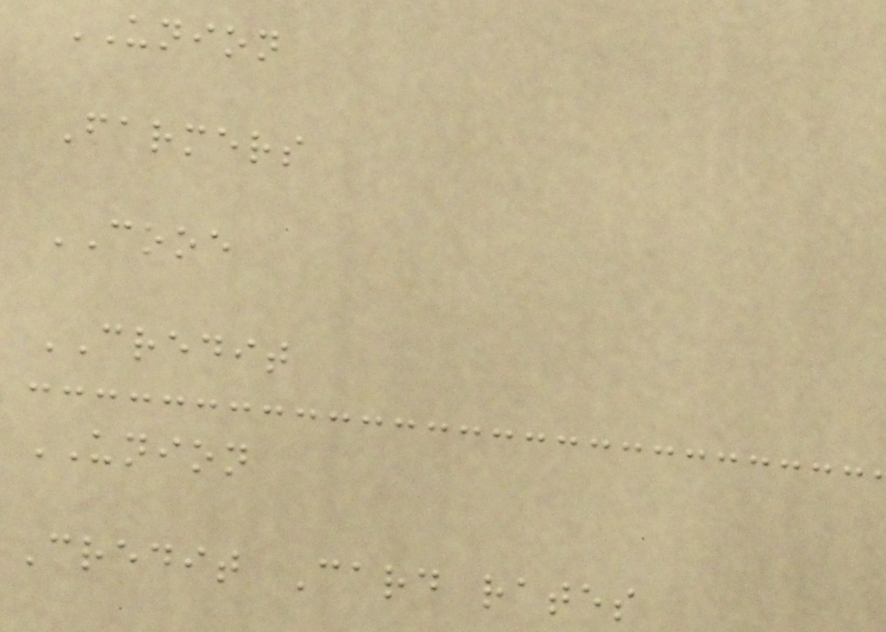UNION
Farmers
COOE
CREDIT
UNION
Credit Card rates
